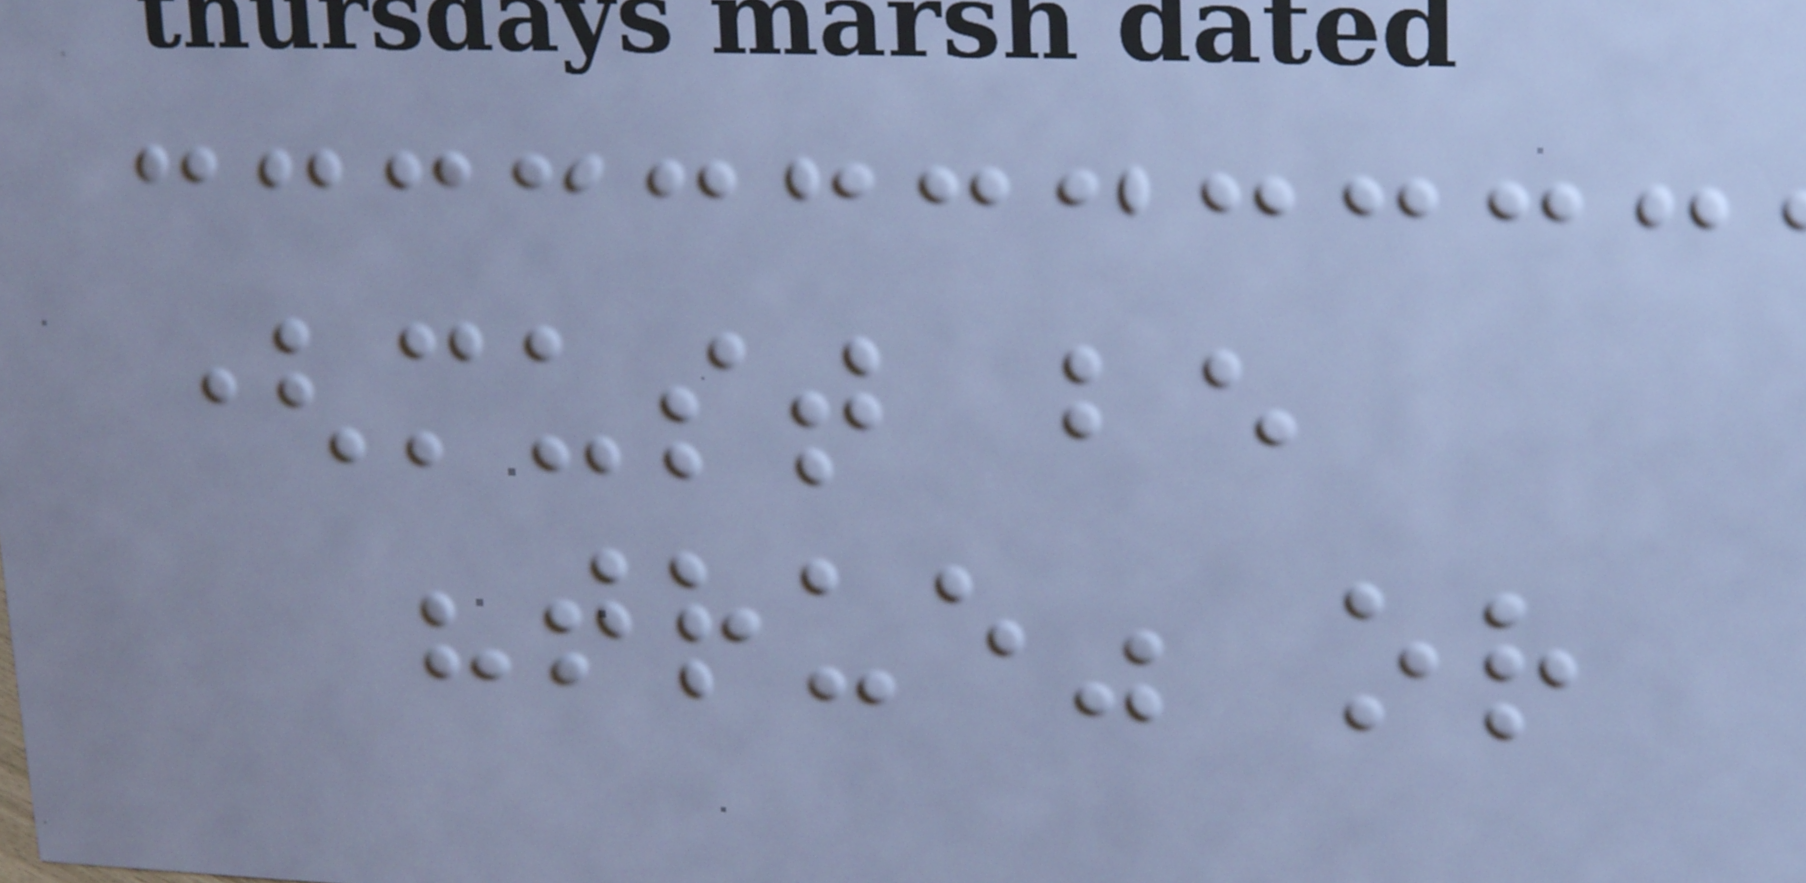(must be
"true" or
